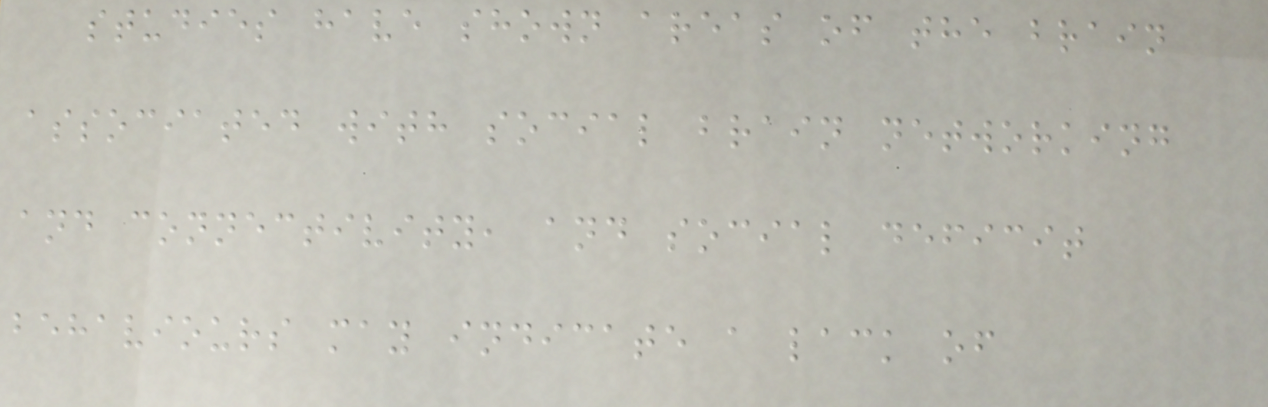studies have shown areas of the brain
associated with social brain networking
and connectivity, and social deficit
behaviours may indicate a lack of
